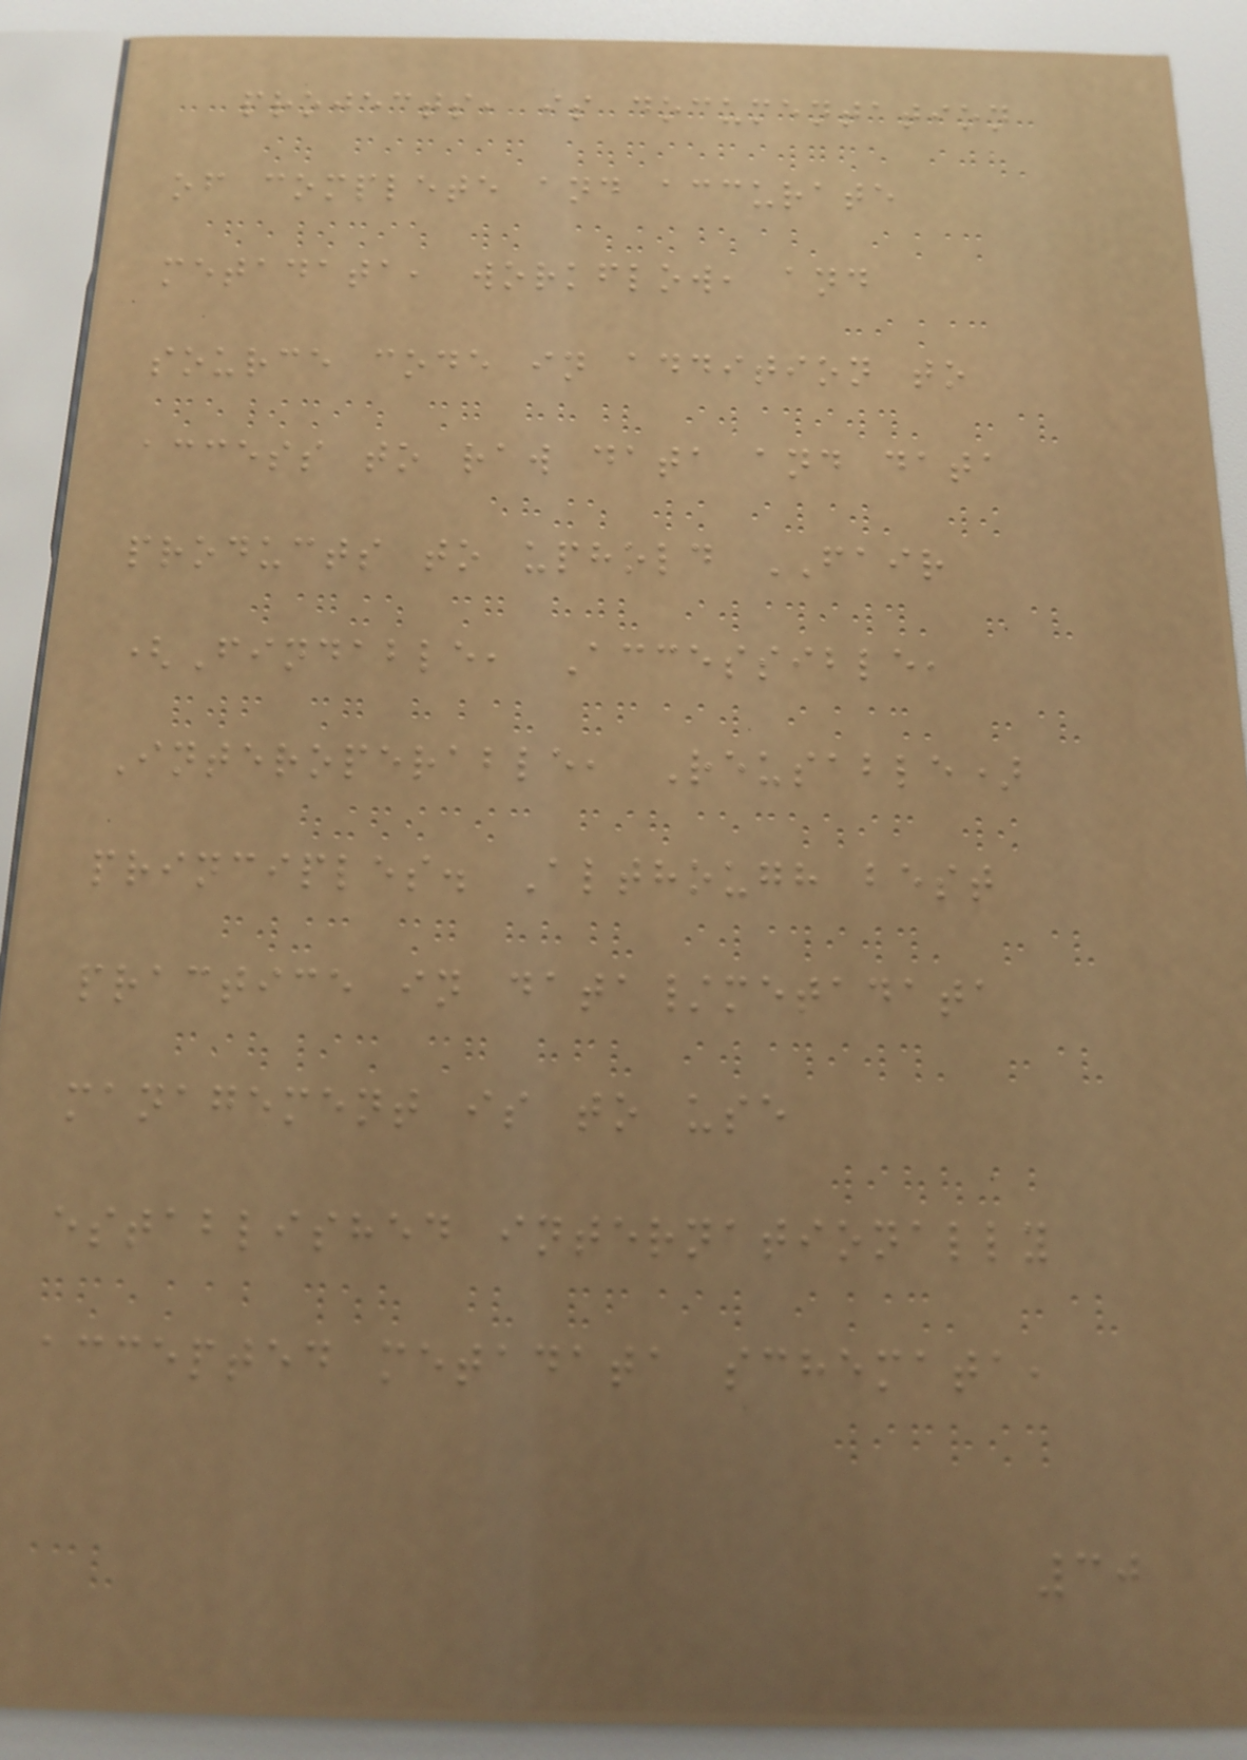projects, is documentation
of complete and accurate
metadata, workflow, and
source code in addition to
access to raw data and data
products to uphold FAIR
(Findable, Accessible,
Interoperable, Reusable)
principles. Although best
practice in data/metadata
management is to use
established internationally
accepted metadata schemata,
30
